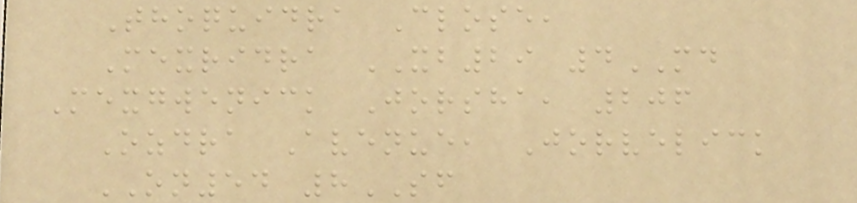Thoquidra Close,
Mexridra XB29 4MD
Mexgwenick Jorsha, 206
Ozdra Avenue, Jorvelick
ON54 8SF
